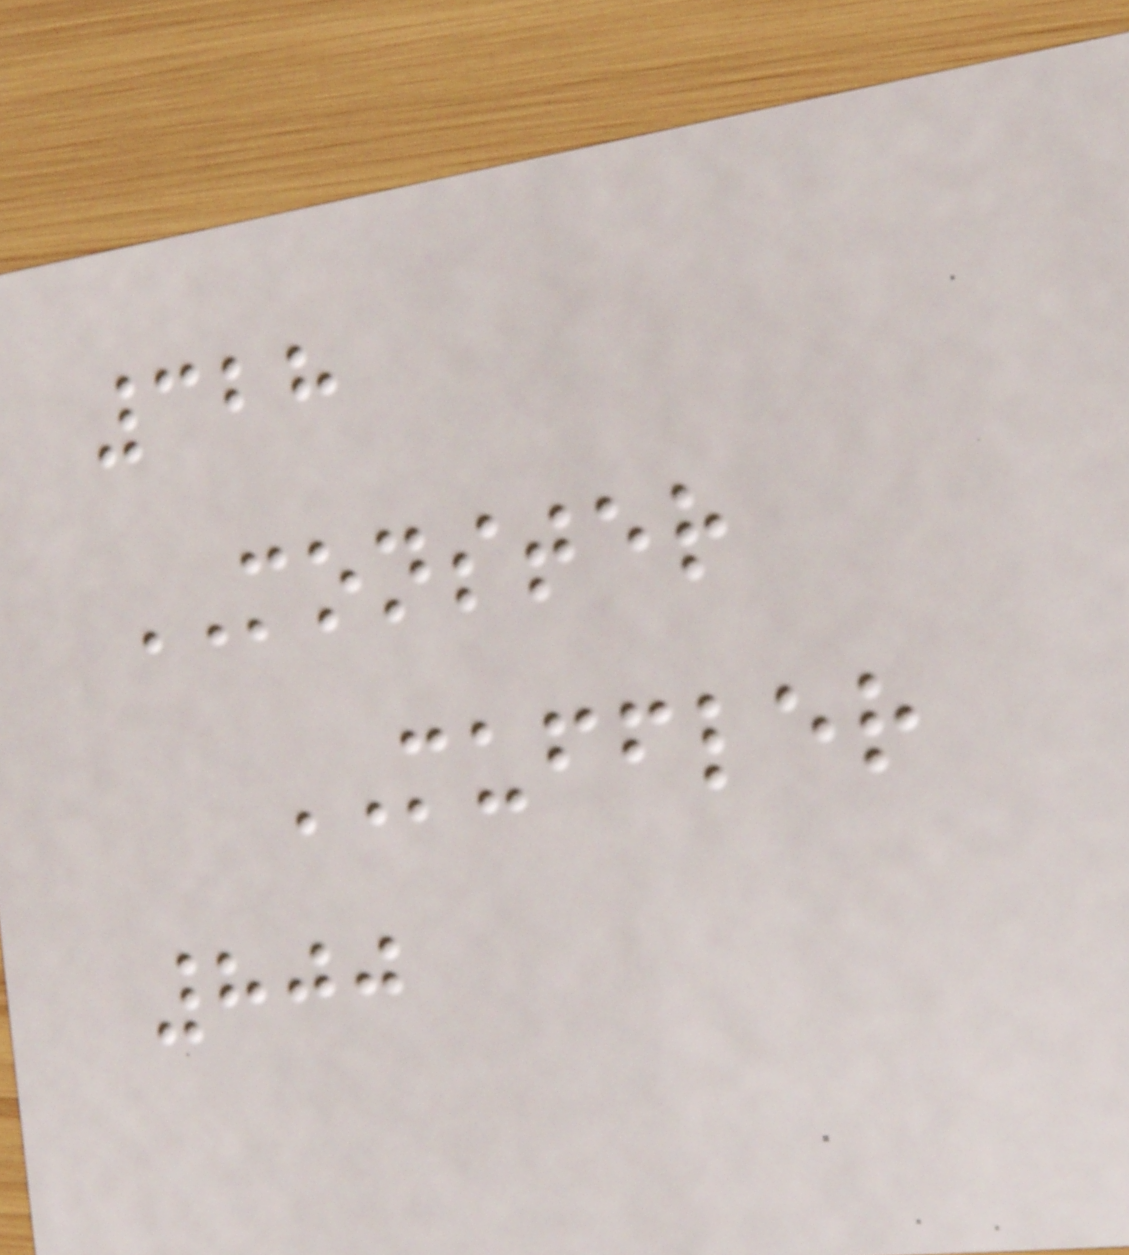328
MONSTER
MUFFLER
800
